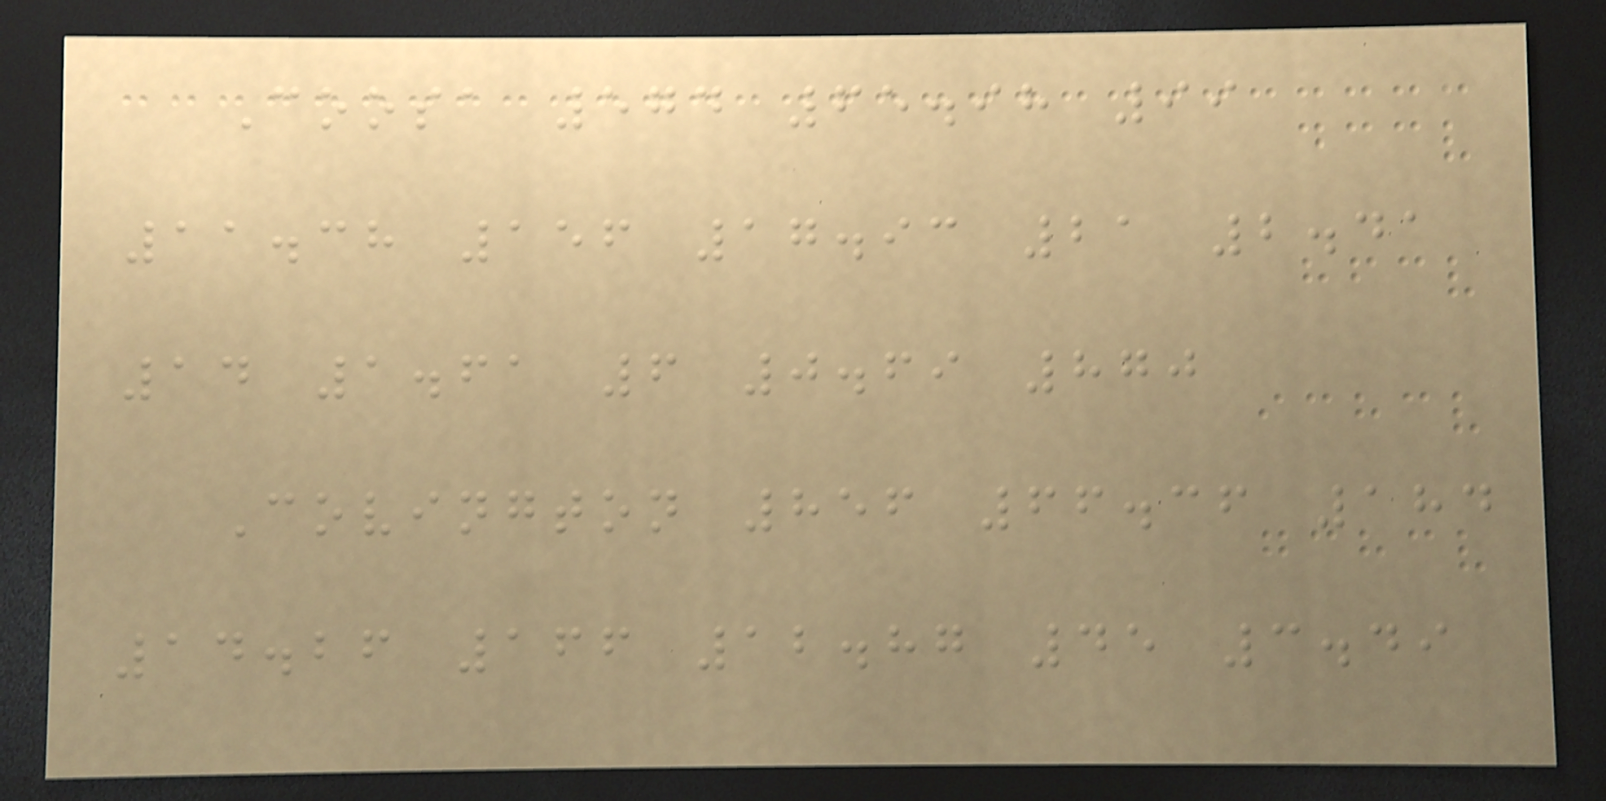Coosa 574 65.98 99
11.38 156 17.93 21 2.41
14 1.61 6 0.69 870
Covington 856 66.36 184
14.26 166 12.87 45 3.49
